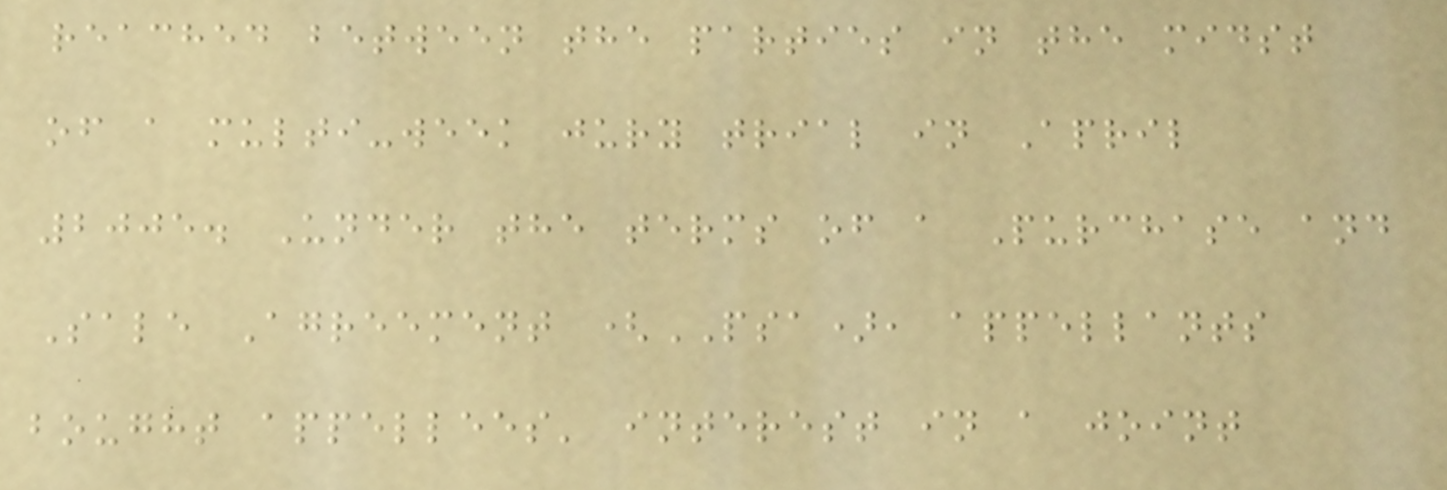reached between the parties in the midst
of a multi-week jury trial in April
2005. Under the terms of a Purchase and
Sale Agreement (PSA), appellants
bought appellees' interest in a joint
